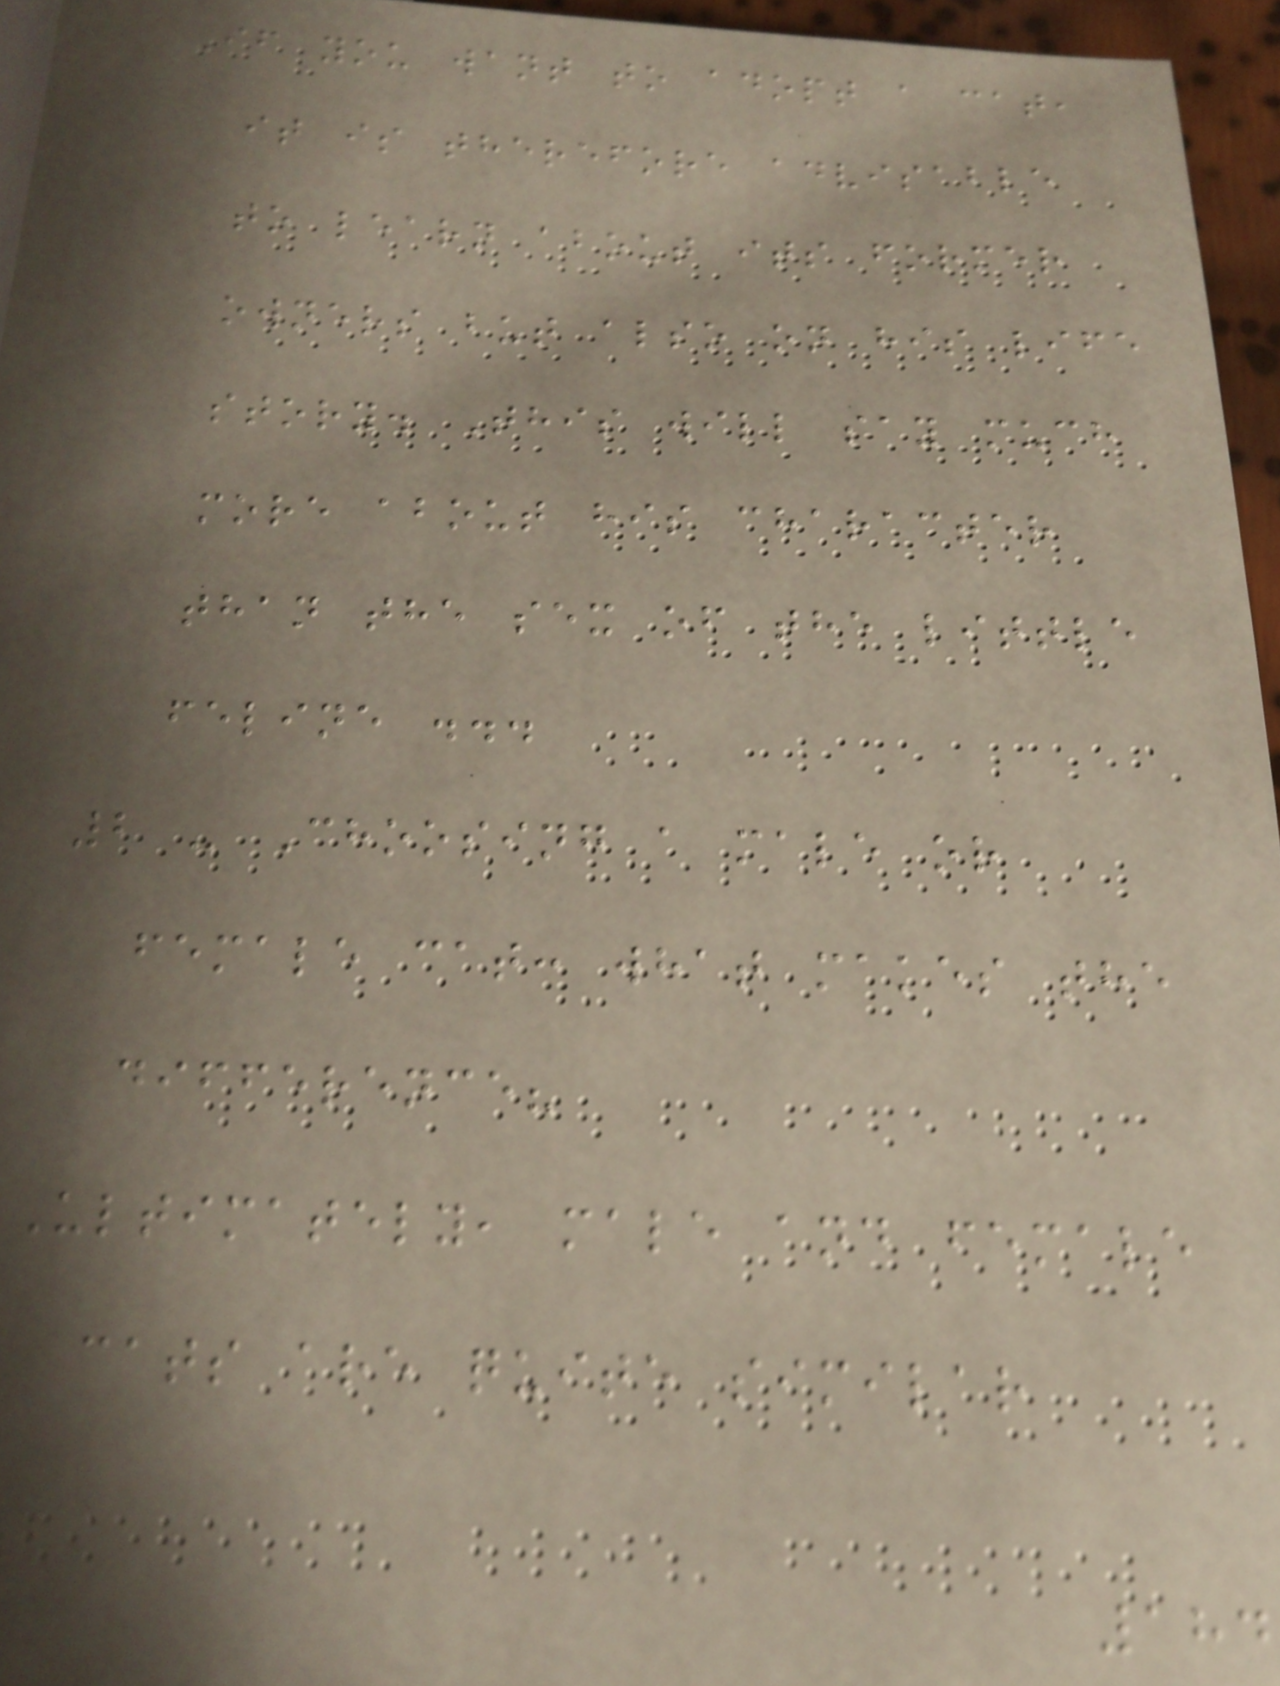If you want to adopt a cat,
it is therefore advisable
to learn about its former
owners but also on his life
story. This will say much
more about his character
than the sex of the little
feline ...
2 - Choosing a male or
female cat: what makes the
difference?
Ultimately, male and female
cats are quite similar
184
